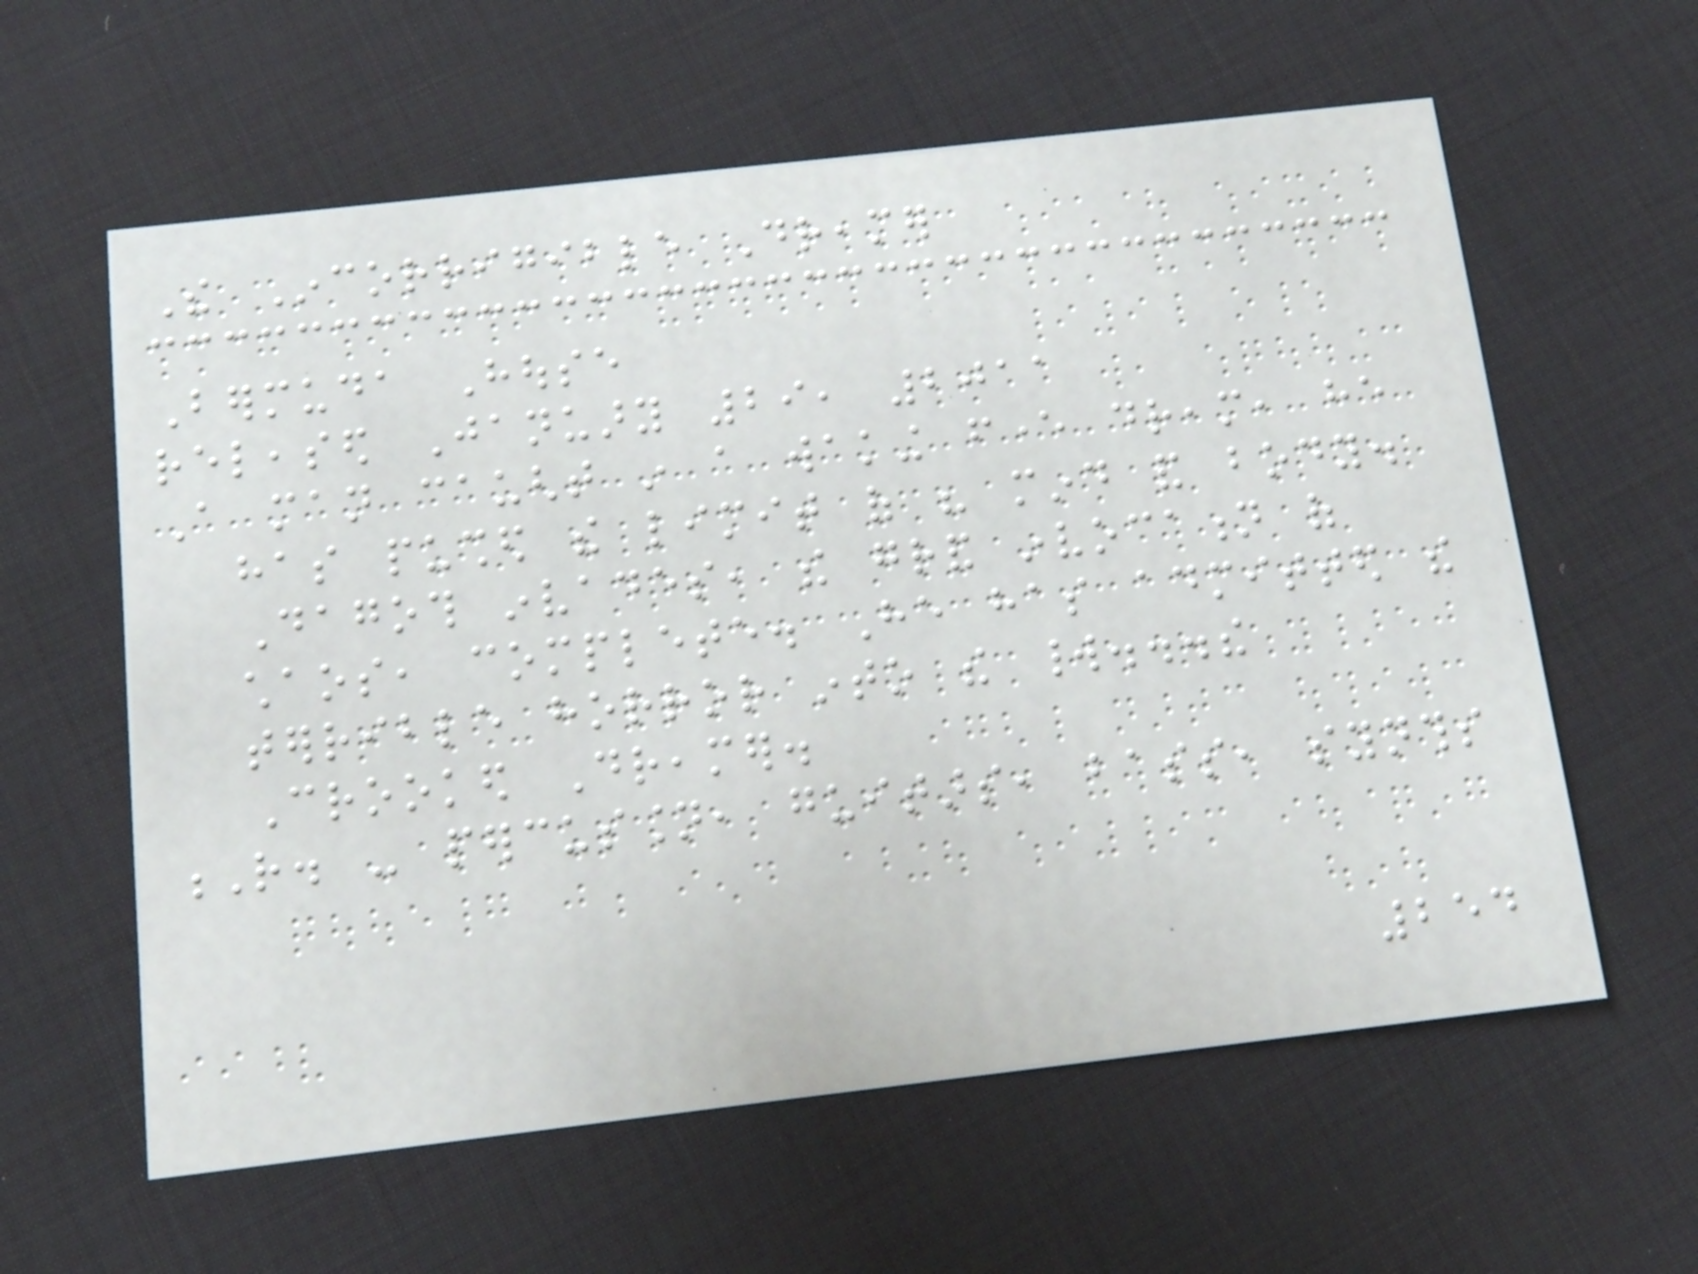The Incorrigible Dreamer
Bermuda House
released January 29, 2011
A man caught in a waking fever dream, he
has pushed the limit of his mind and body.
Dagoth invades, the grand invocation of
chaos, complete. He has admitted the
terrible horror into the world...the
Crooked Dreamer.
R. - percussion, guitars, bass, synths
254
